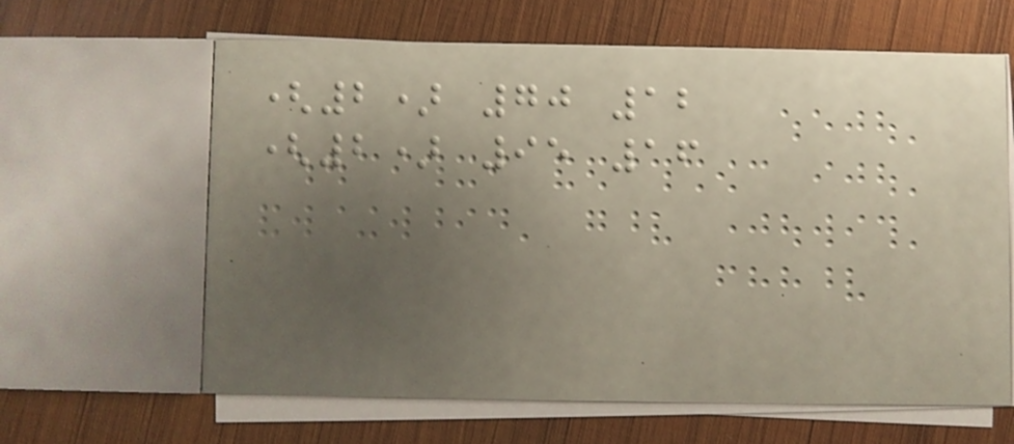(2) 70 12
(2) 95 16
